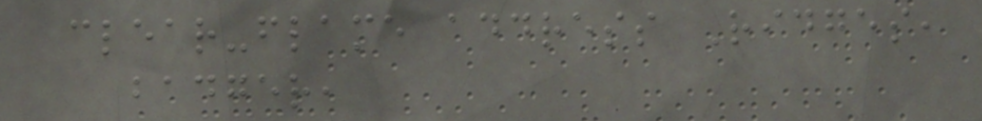clear-flame address Ridges,
badger,
